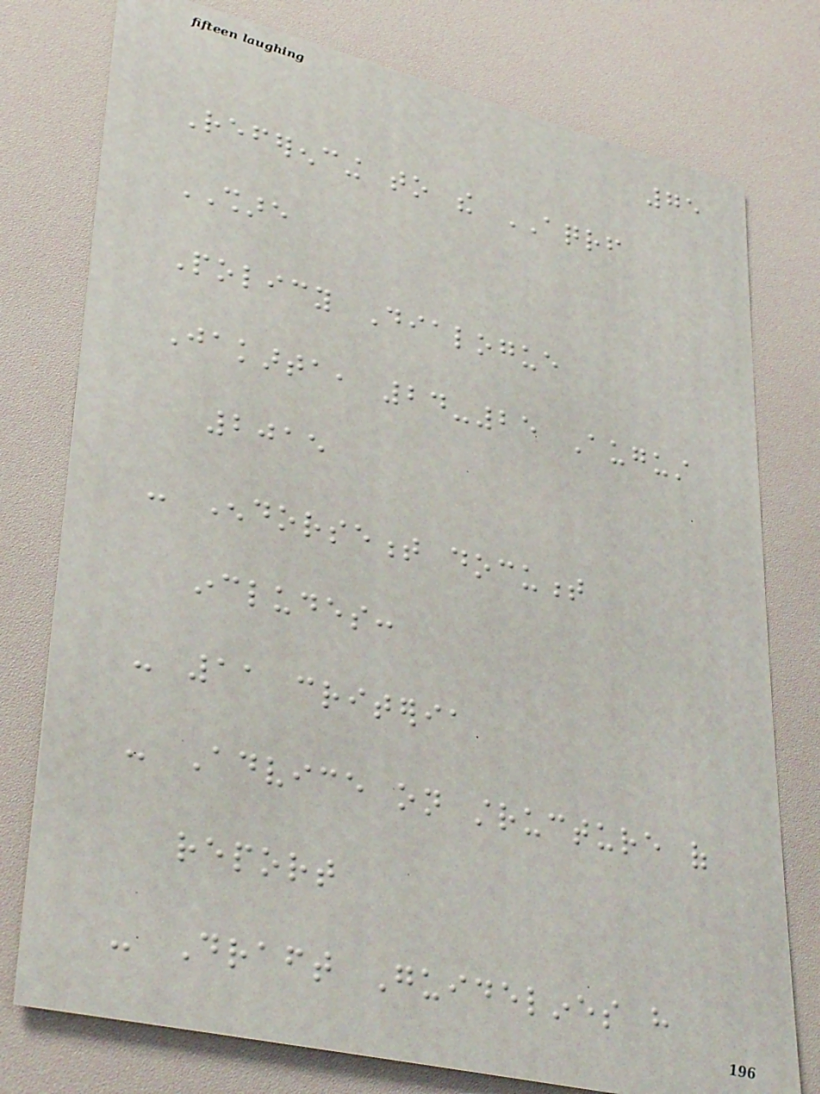75
Referencing to the AQRF
SHARE
Policy Dialogue
Jakarta, 24-25 August
2015
- Endorsement document
includes:
- 11 criteria
- Advice on structure of
report
- Draft Guidelines have
